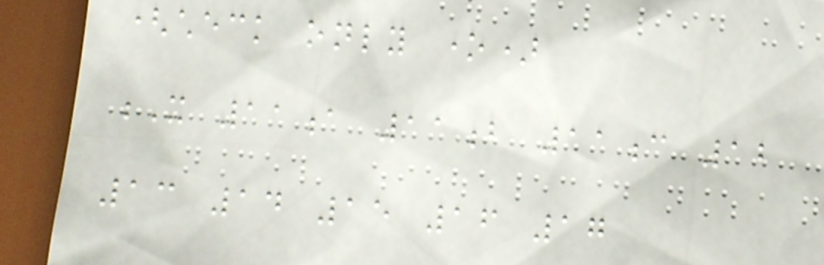(check only one)
X 11a 11b 11c 12
13 14 15 16 17
